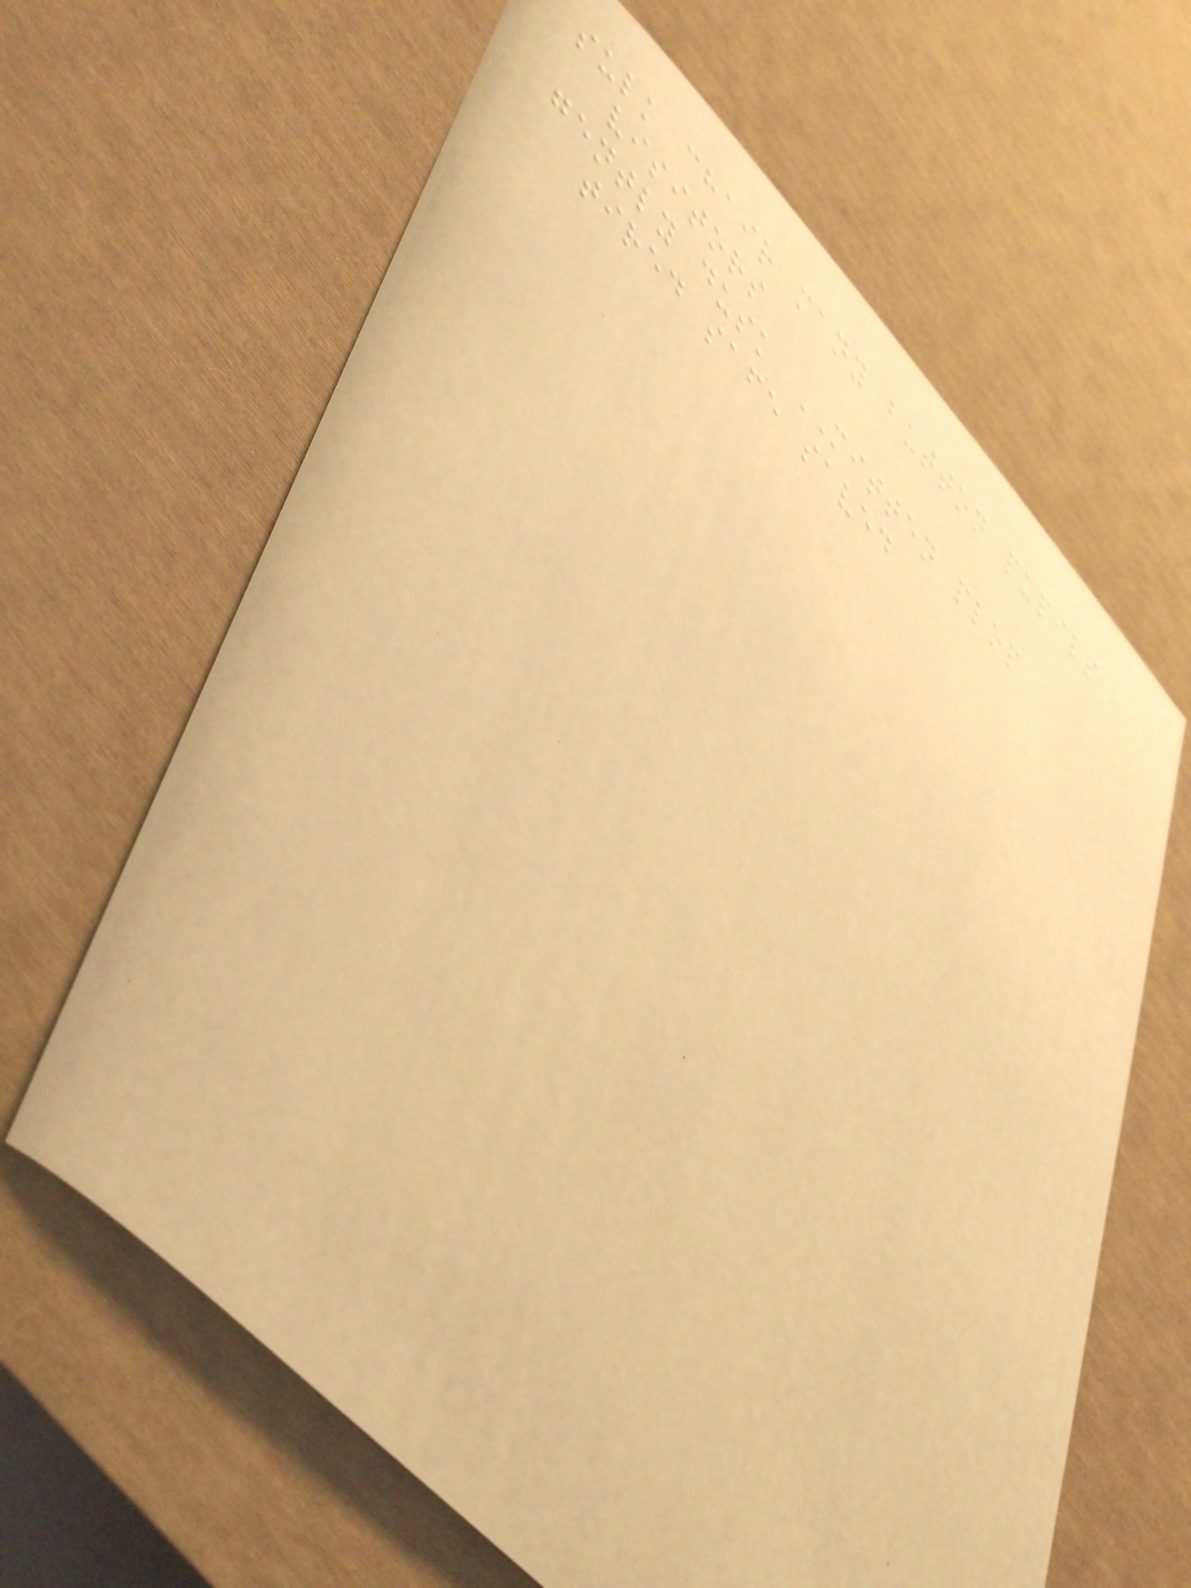sulk chair many button pupils
visitors
gently dusk MITTEN plop
tired safe saved
